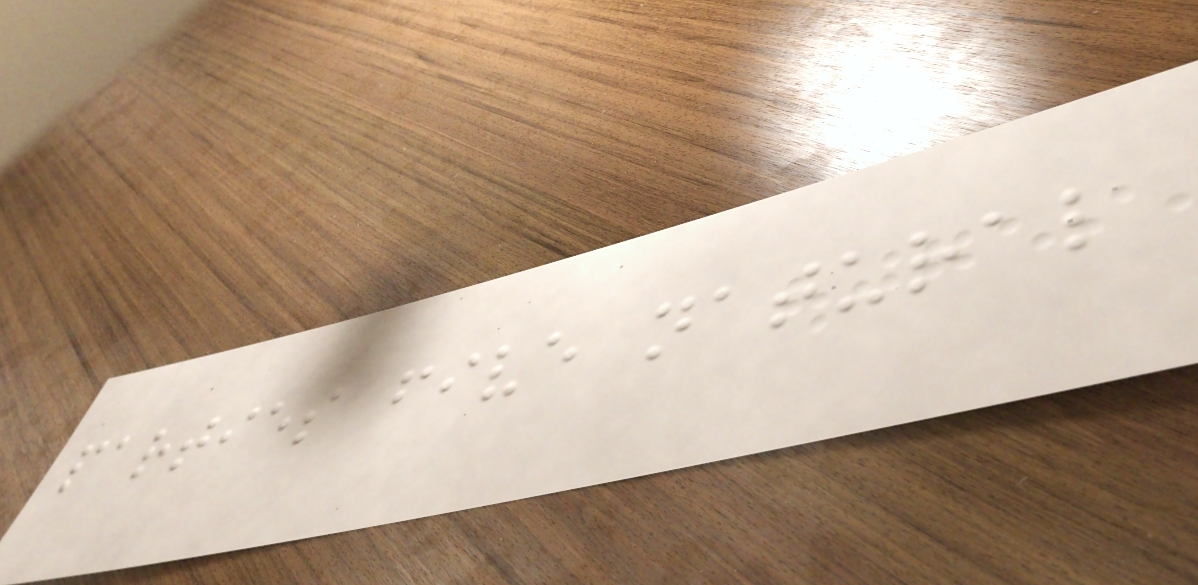parties five natural
